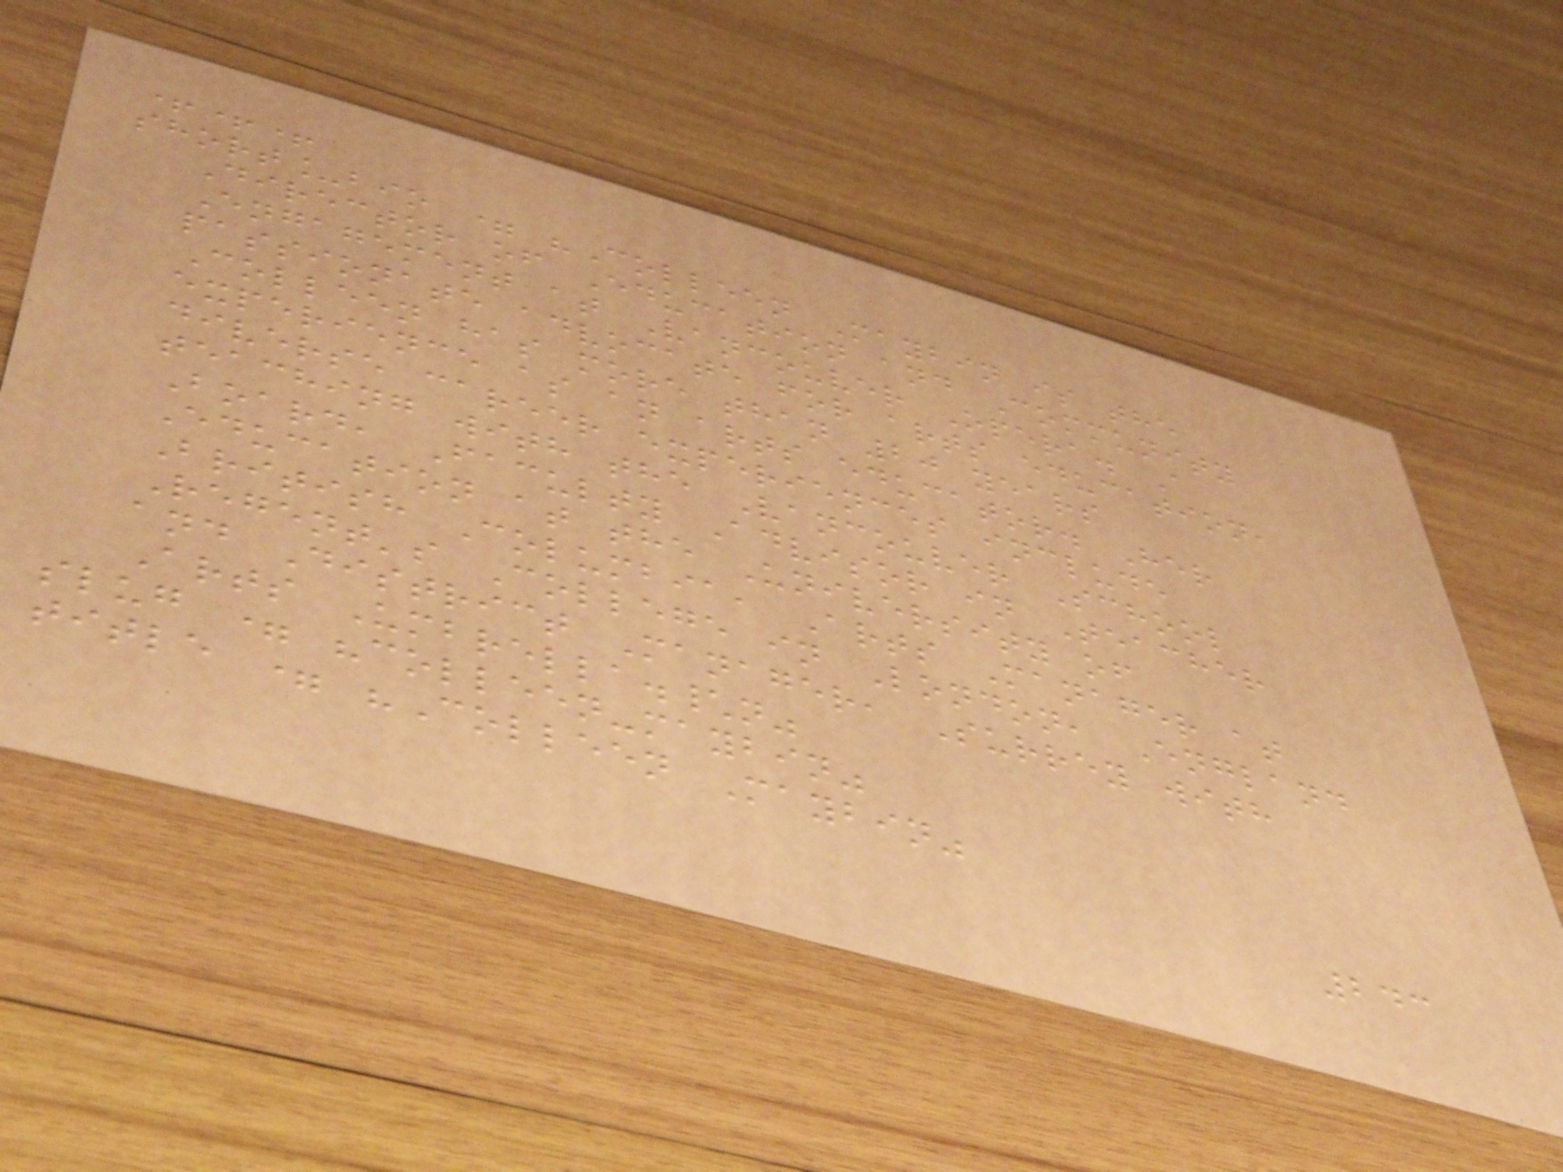+++
short_bio = "Colleen Maybin is the
Director of Education and Community
Engagement at Vancouver Opera. A
passionate advocate for arts education,
Colleen has more than 20 years
experience as an arts educator. Her
diverse career experiences include
teaching with the Vancouver School
Board, Faculty Advisor in Teacher
Education at the University of
British Columbia, Arts Manager at
Regent's College in London, England
and District Manager, Surrey with
Arts Umbrella.\n"
slug = "colleen-maybin"
title = "Colleen Maybin"
243
